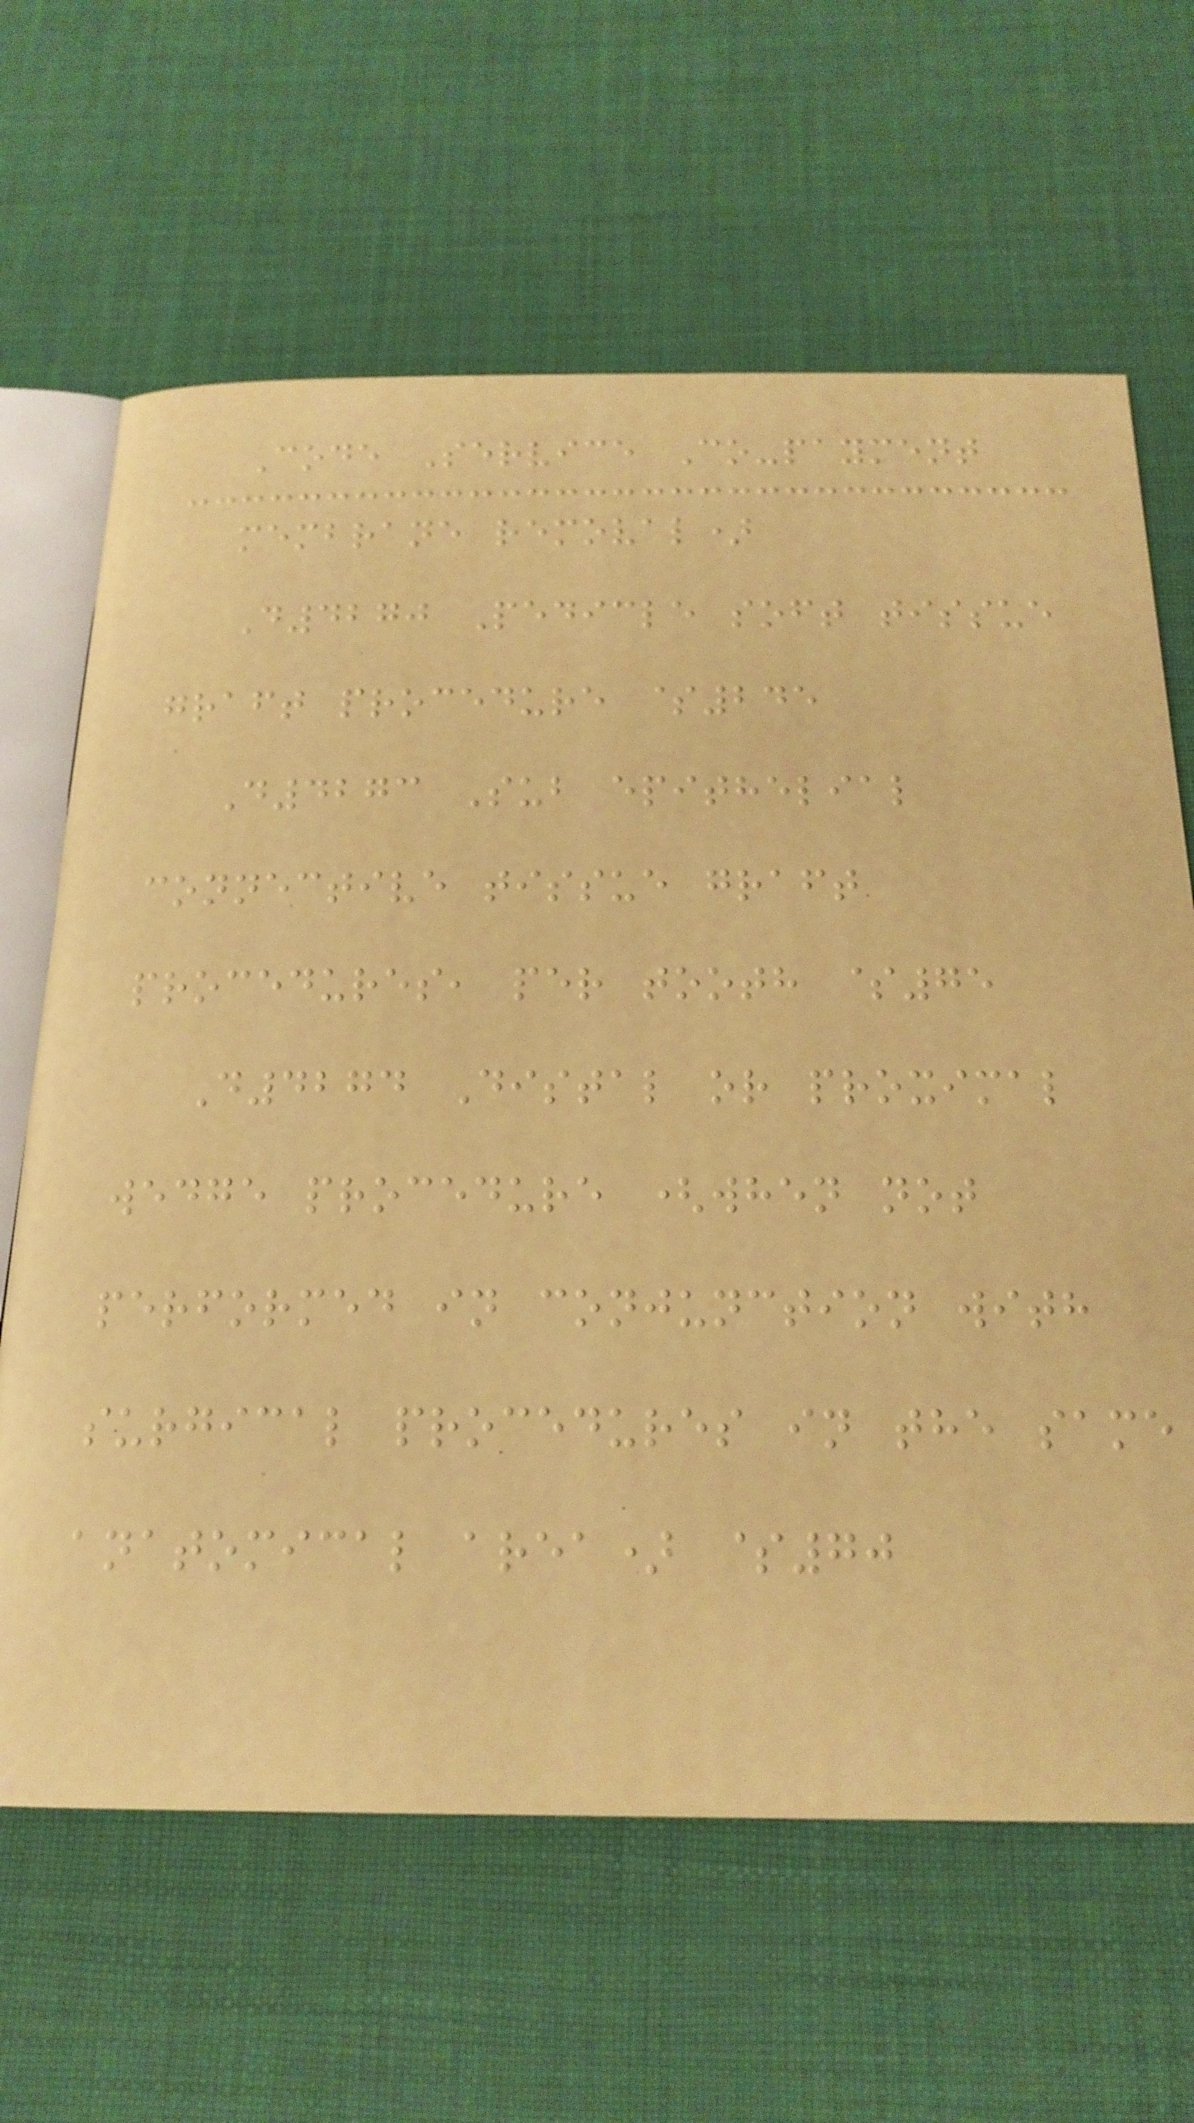Code Service Co-payment
membrane removal)
D4270 Pedicle soft tissue
graft procedure $245
D4273 Sub epithelial
connective tissue graft
procedures, per tooth $75
D4274 Distal or proximal
wedge procedure (when not
performed in conjunction with
surgical procedures in the same
anatomical area) $70
